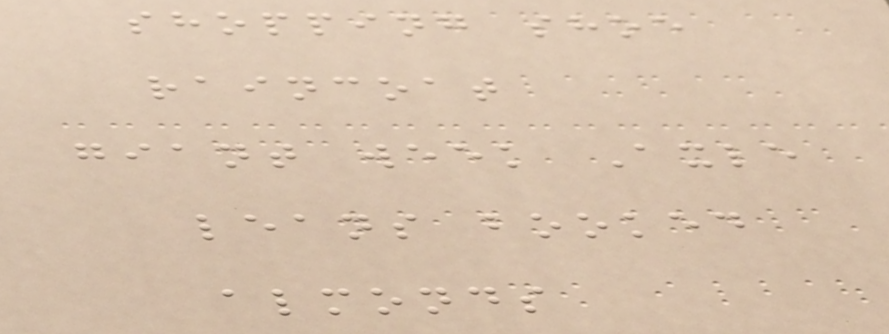shopping shoe
raincoat
giant week Axle
leans booked
almonds
